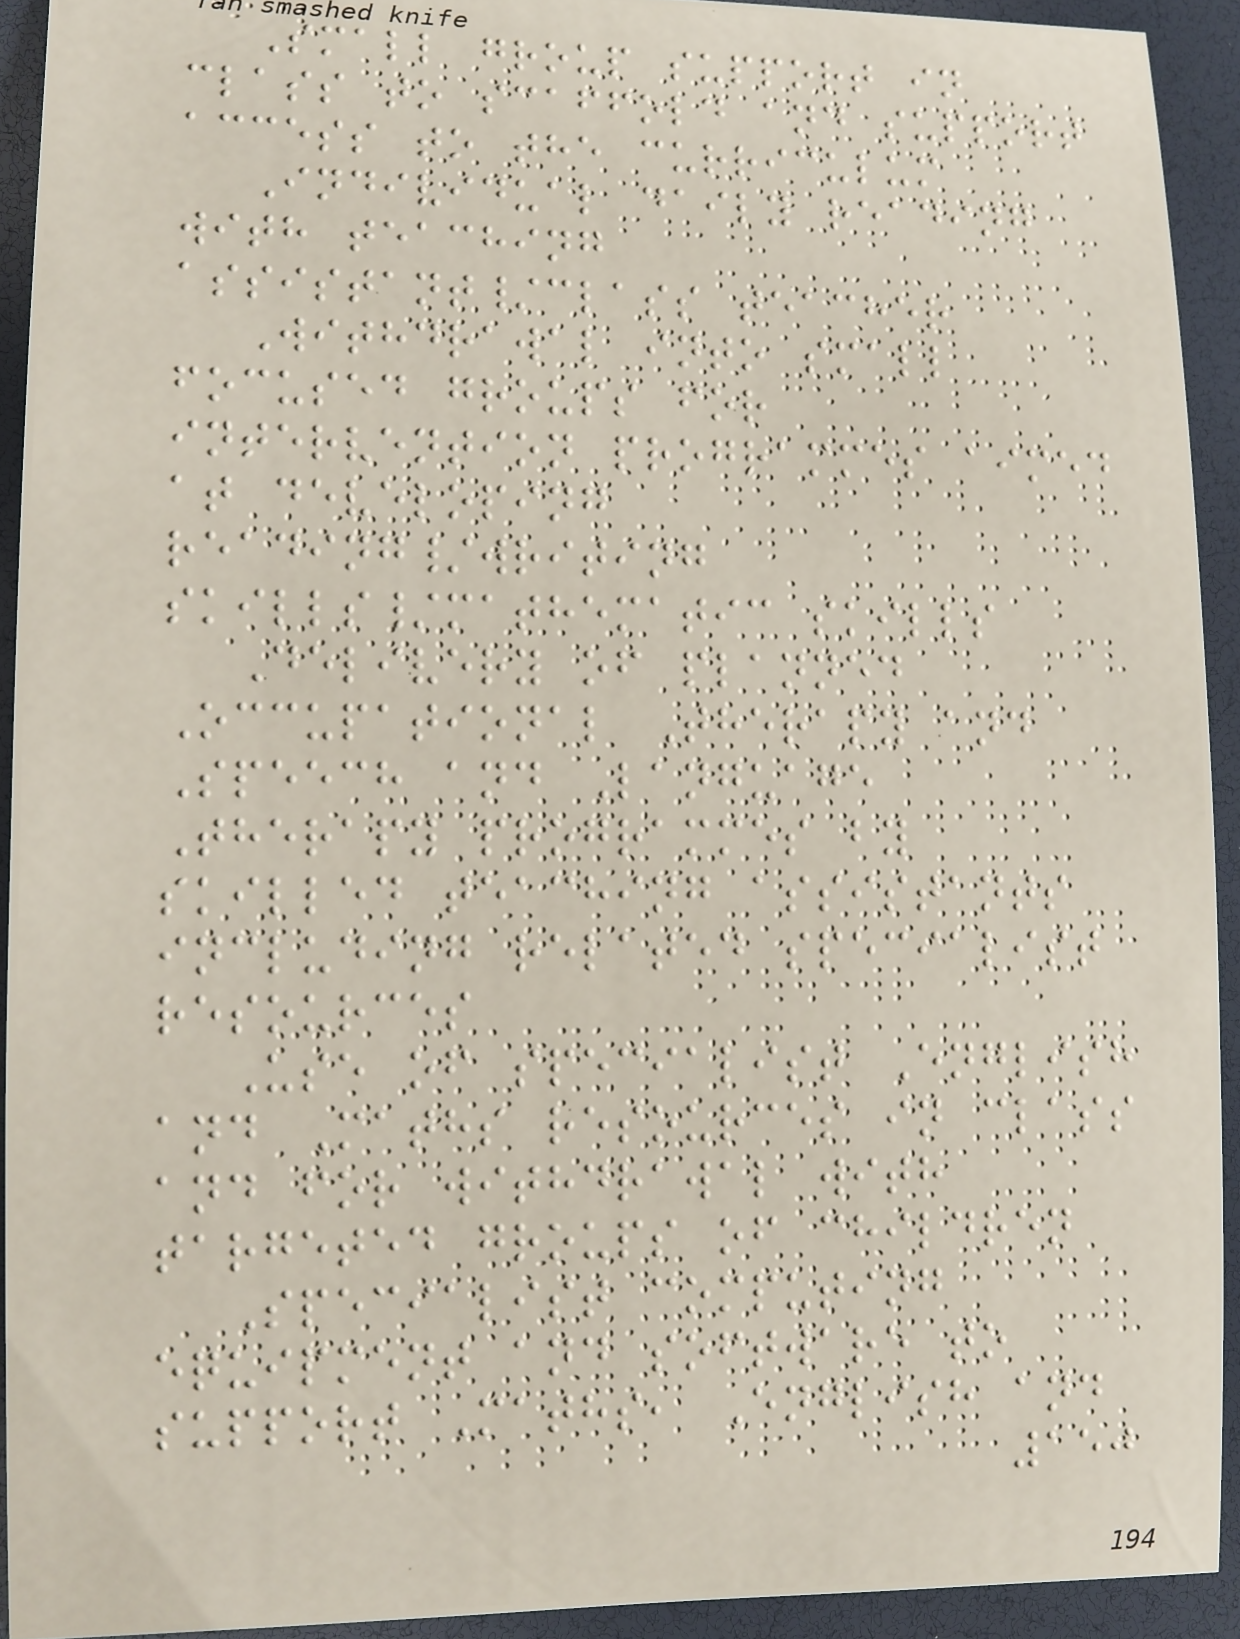Small group support in
class to scaffold and support
access to the curriculum
Individual daily reading
with teaching
assistant/class teacher
Withdrawal into small
focused groups for
intervention programmes aimed
at developing
reading/writing
skills/mathematic skills
Delivery of planned
Occupational Therapy and
Speech and Language
Therapy programmes by
skilled teaching assistants
including related specialist
resources
Use of specialist English
and Maths resources in class
and for withdrawal with
targeted groups of children
Specialist computing
equipment and software to
support Maths, English and
150
